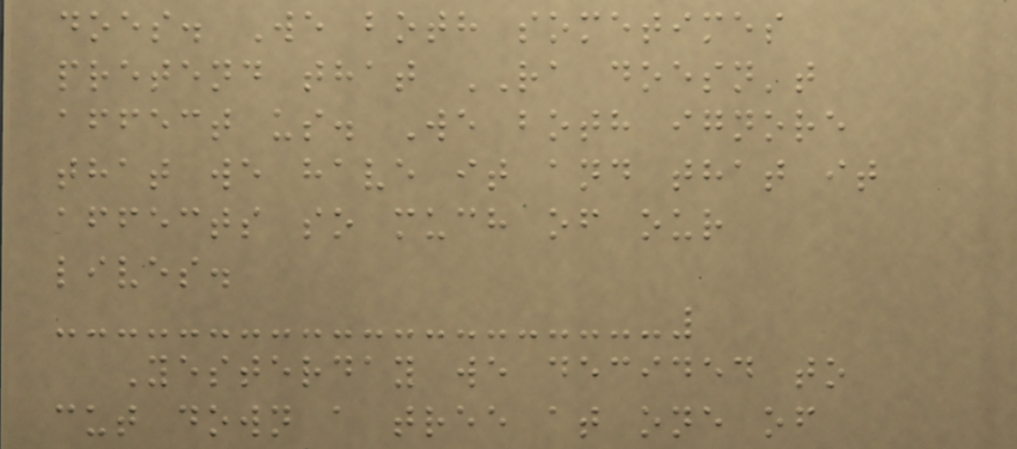does. We both sometimes
pretend that RA doesn't
affect us. We both ignore
that we have it and that it
affects so much of our
lives.
Yesterday we decided to
cut down a tree at one of
